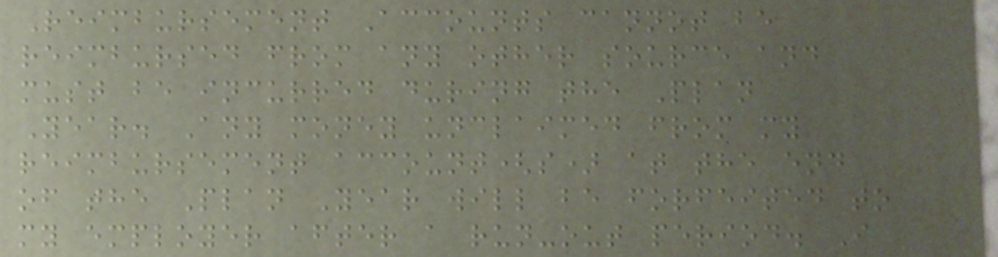Reimbursement Accounts cannot be
reimbursed from any other source and
must be incurred during the Plan
Year. Any money unclaimed from my
reimbursement account(s) at the end
of the Plan Year will be forfeited to
my employer after a run-out period. I
